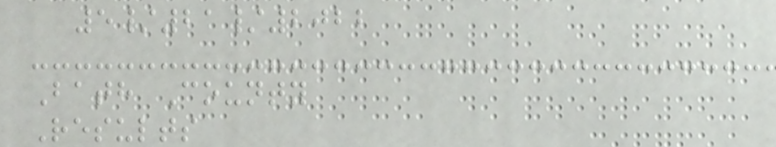5/21/2022
Bath County
Results
